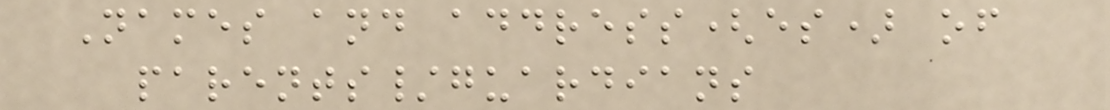Names and address(es) of
parents/guardians
